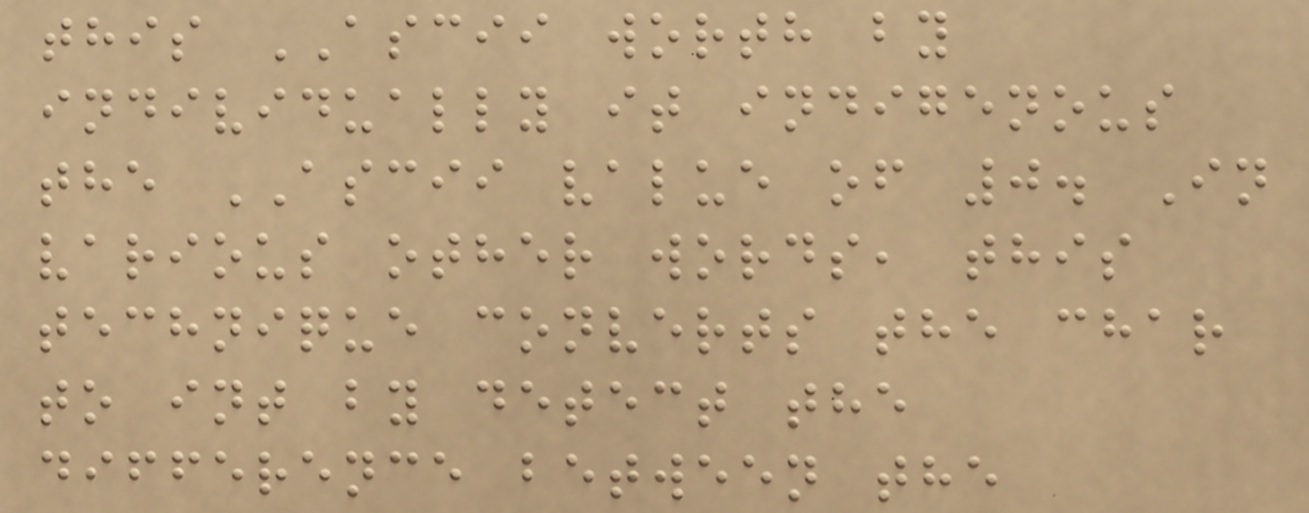this ASCII worth by
individually it indigenous
the ASCII value of 0. In
various other words, this
technique converts the char
to int by detect the
difference between the
